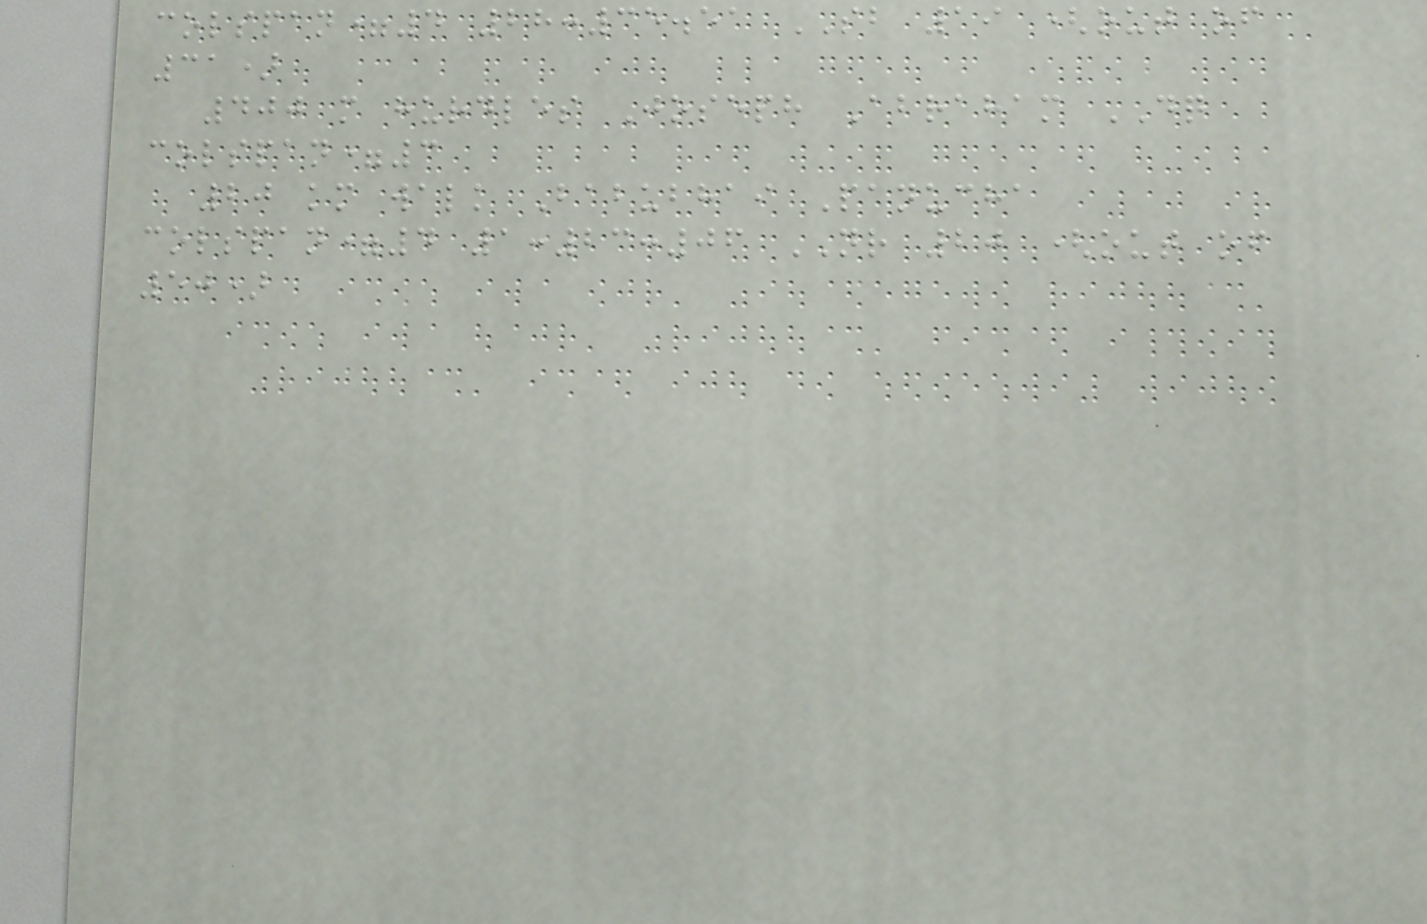colspan=4 28:35.51 SB 19 (out of
31)
400 m hurdles Joseph Abraham DQ
colspan=3
20 km walk Babubhai Panucha
colspan=4 1:23:06 NR 20 (out of
50)
